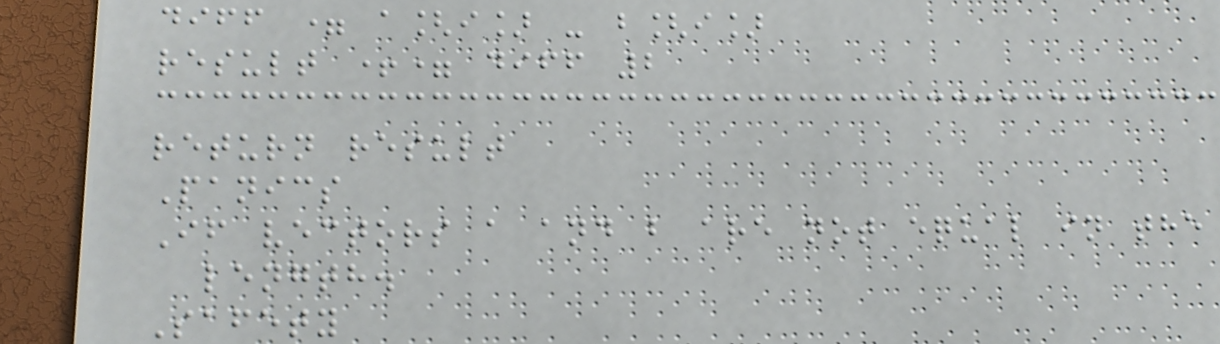diff = a[i] - b[i]
result += diff 2
return result
Panics
If vectors a and b are not equal in the
length.
Safety
